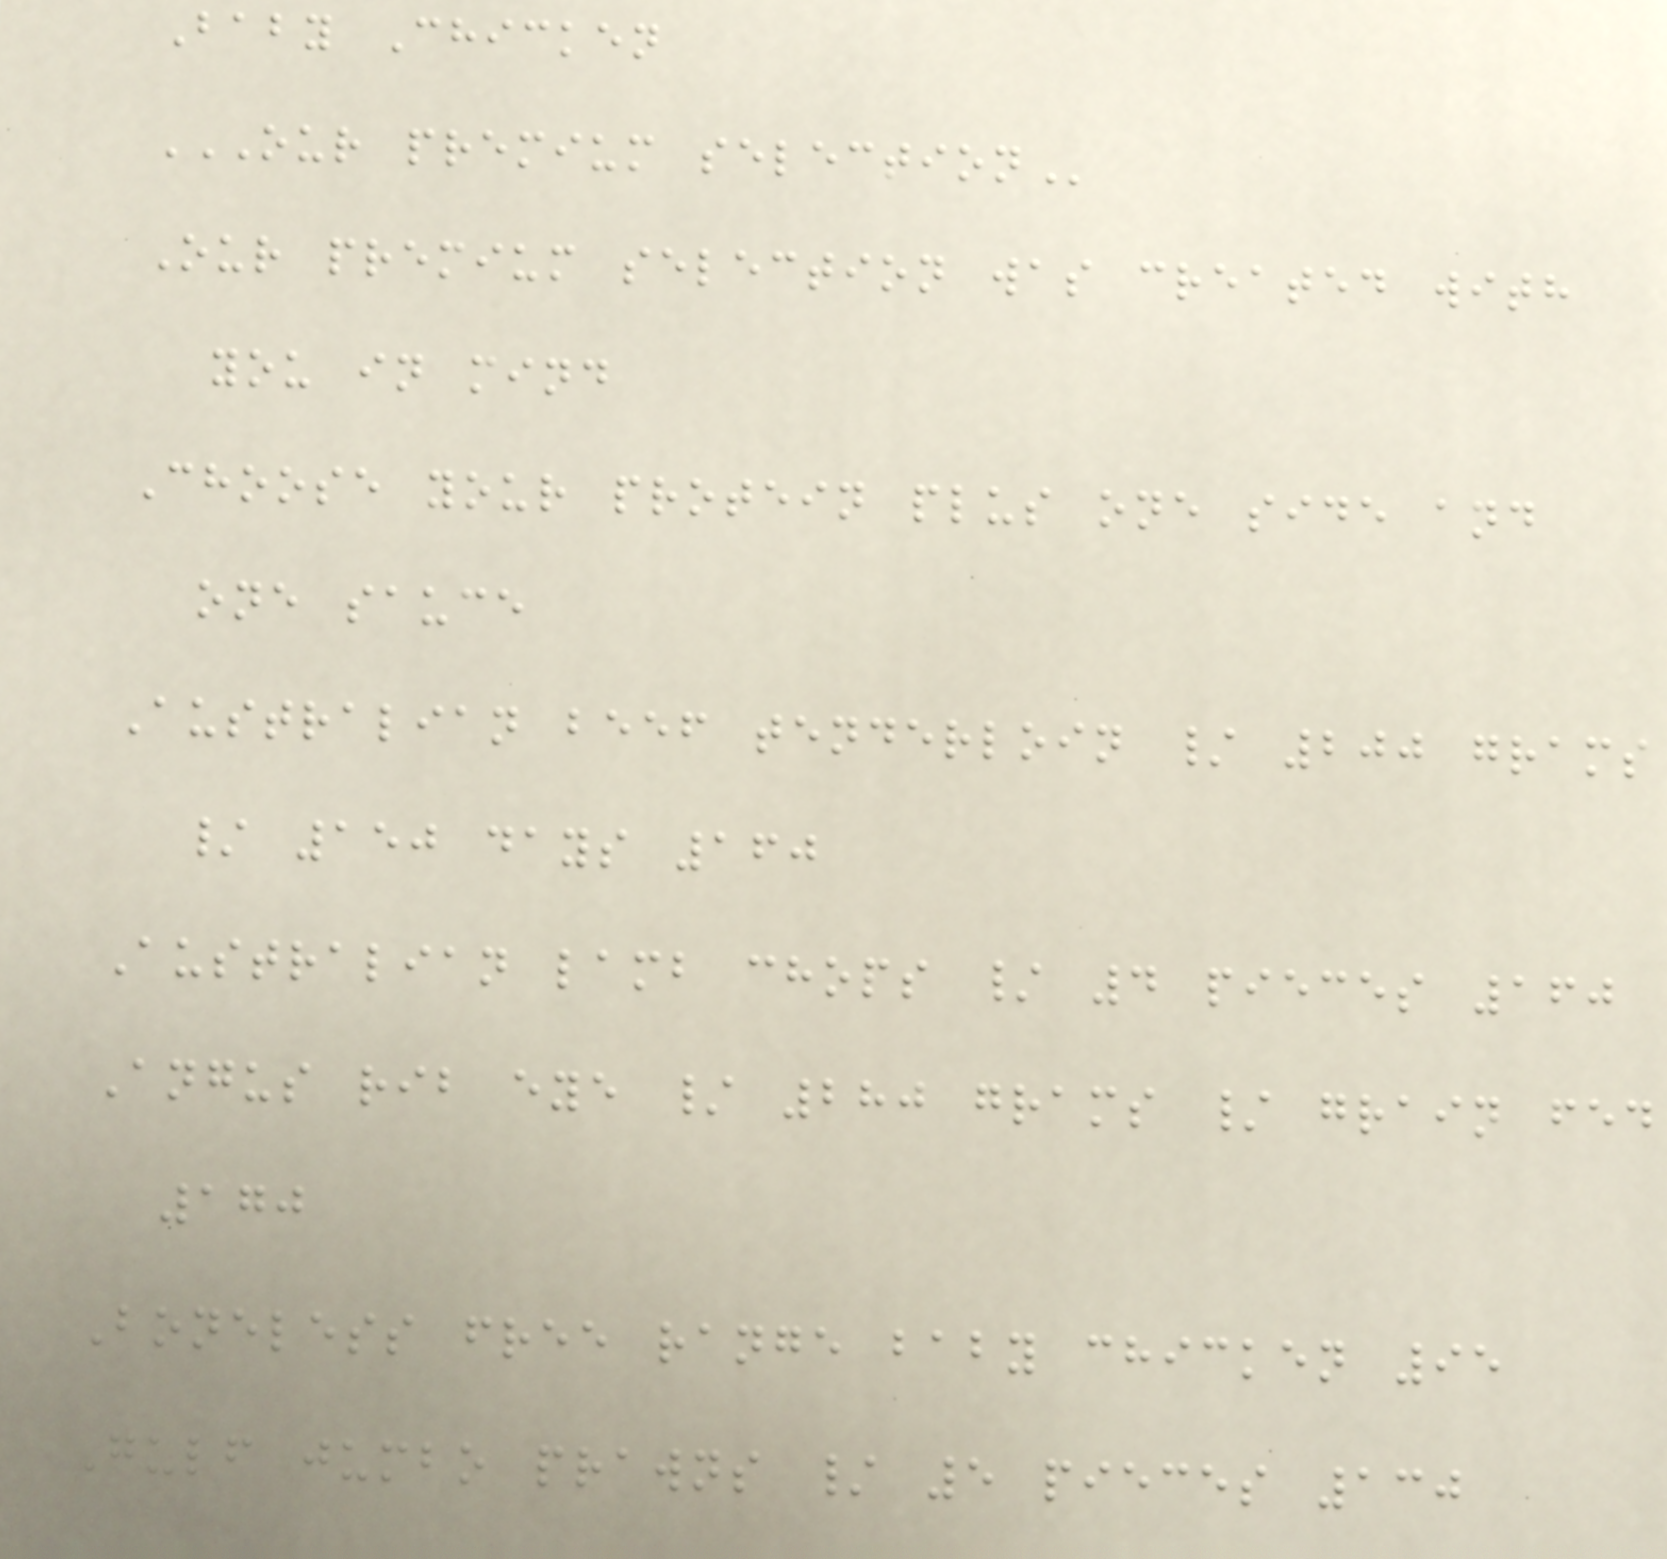Baby Chicken
OUR PREMIUM SELECTION
Our premium selection was created with
you in mind
Choose your protein plus one side and
one sauce
Australian beef tenderloin / 200 grams
/ 150 days 160
Australian lamb chops / 4 pieces 160
Angus rib eye / 280 grams / grain fed
170
Boneless free range baby chicken 95
Gulf jumbo prawns / 5 pieces 130
